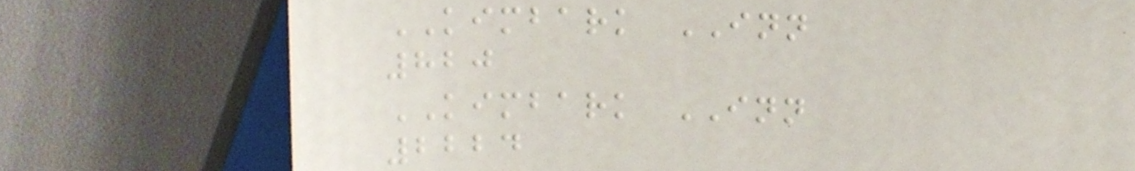KIMBARK INN
820
KIMBARK INN
2224
